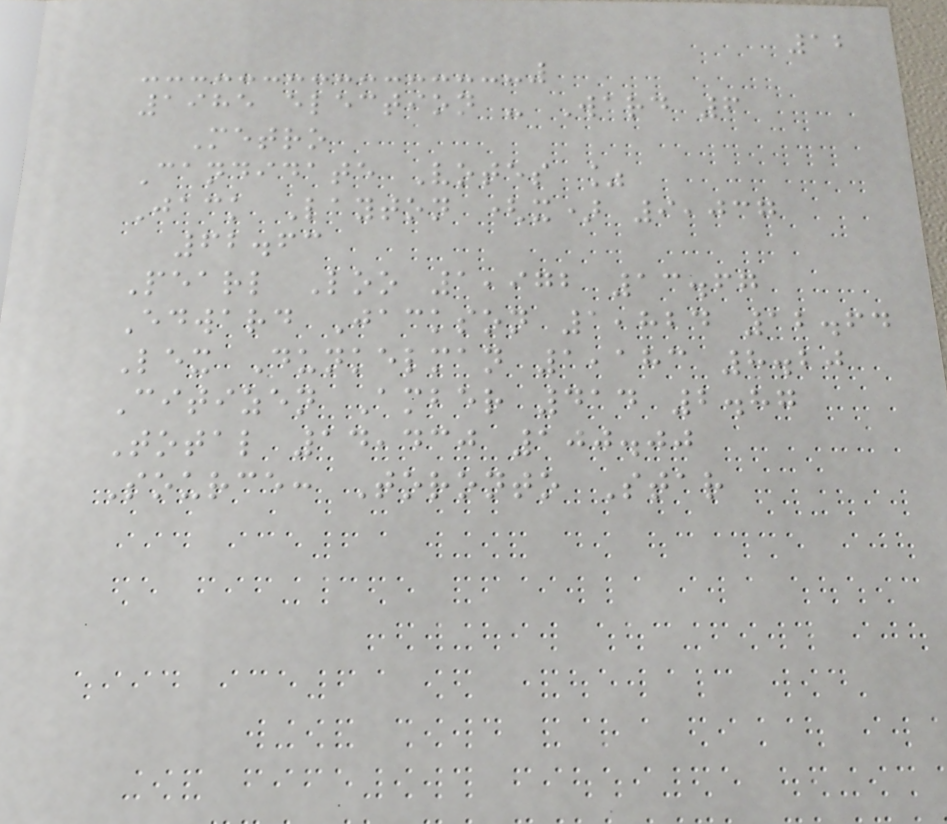12
1985 election - Ward 6
Metro
Candidate Votes %
Jack Layton (x) 9,037
62.63
Pearl Loo 1,972 13.67
Edward Jackson 1,824 12.64
Lex Dunkelman 1,183 8.20
Citizen Amber 414 2.87
Total 14,430 100.00
Source: Toronto Star
